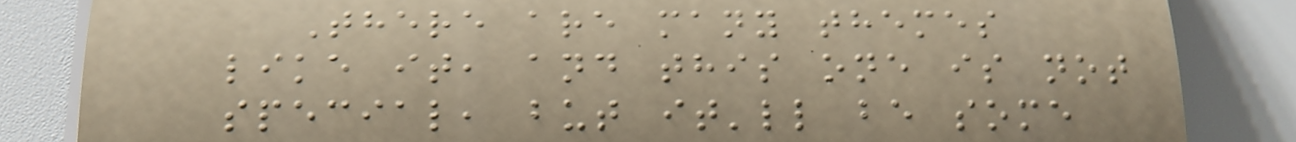There are many themes
like it, and this one is not
special, but it'll be some
